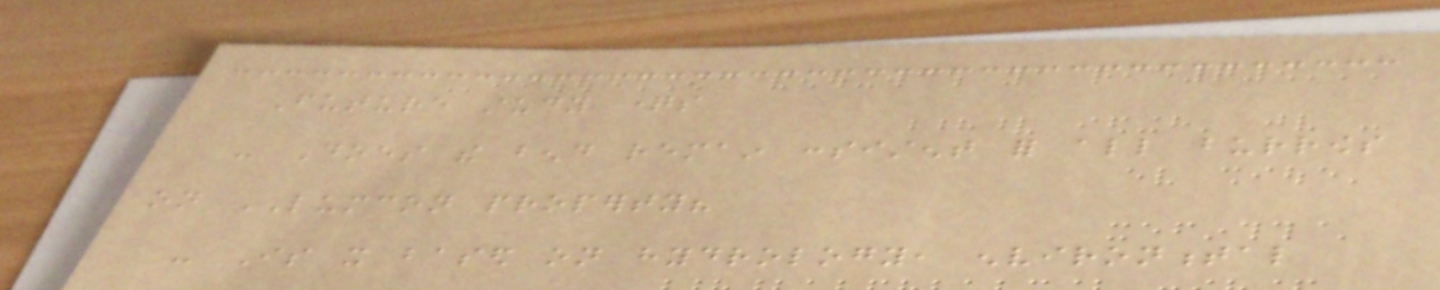Future study questions
- Does the bend remain consistent for all burrows
on LUMCON property?
- Is it based on hydrology, environmental
